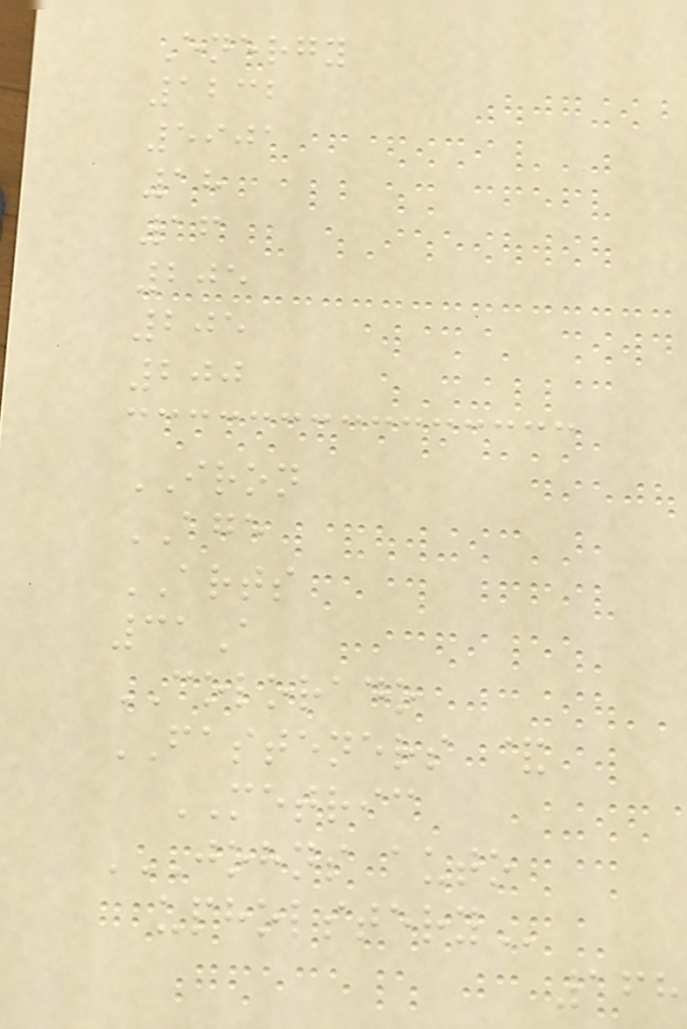Energy
1232
5901
18
16
205
205
200
IRON
AGE
ARTS
31A
COLORADO
FASTENERS &
METRIC
JOHNS AUTO
UPHOLSTERY
168
